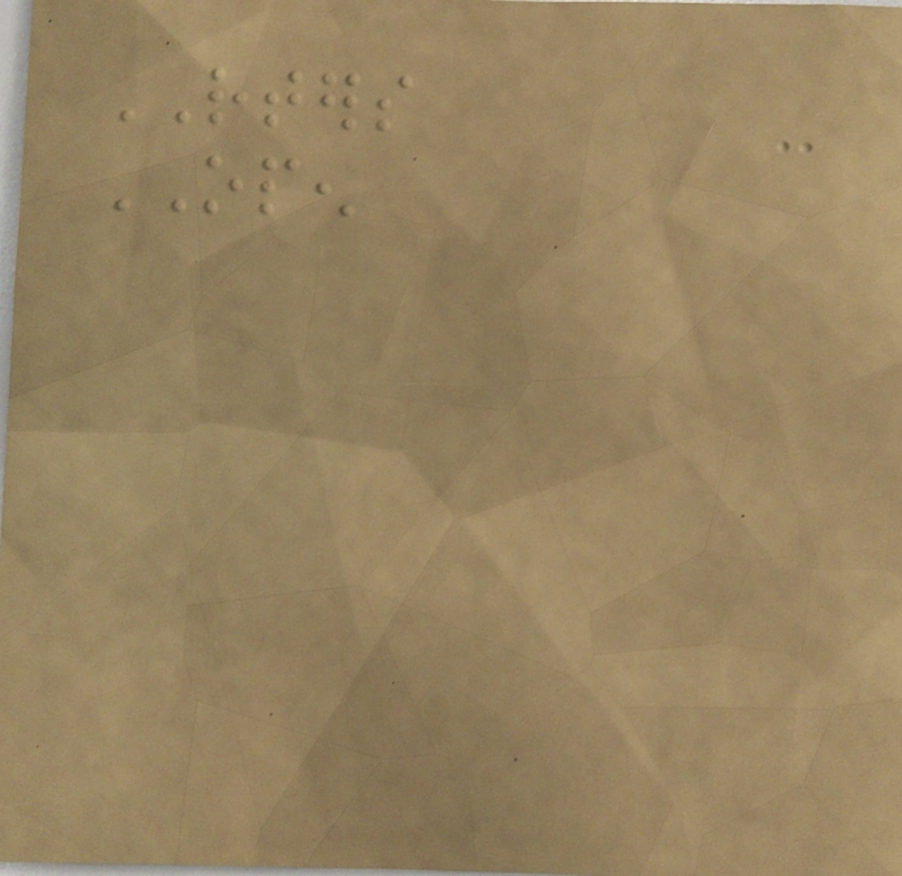RTERS
OPEN
